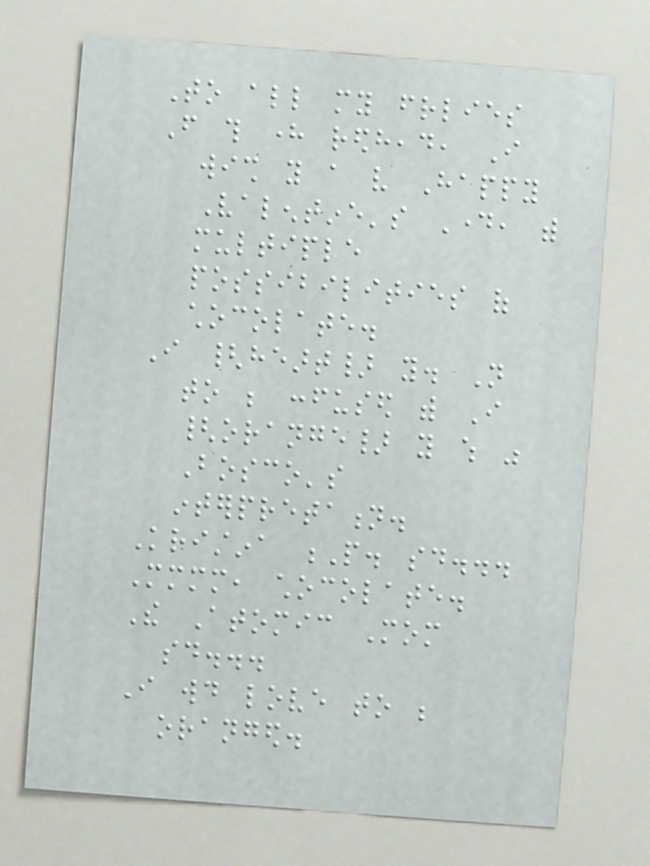To all my friendlies
From this here redhead, I
wish you a very Happy
Valentine's Day, with
multiple
possibilities of
chocolate.
I {heart} you. Not
to be confused with I
{orange} you which was
Bosco's
interpretation.
Kristina P. said...
Mmmm, chocolate.
The Atomic Mom
said...
I would love to be
oranged.
